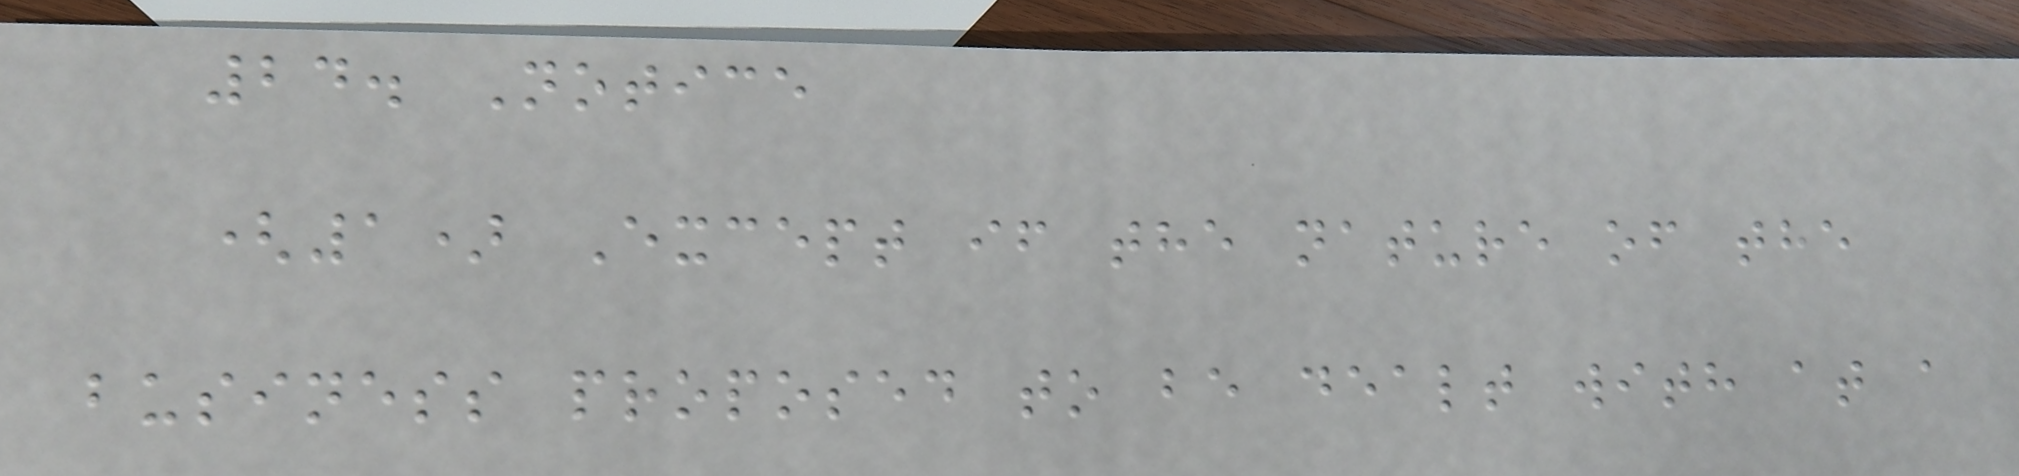24. Notice
(1) Except if the nature of the
business proposed to be dealt with at a
